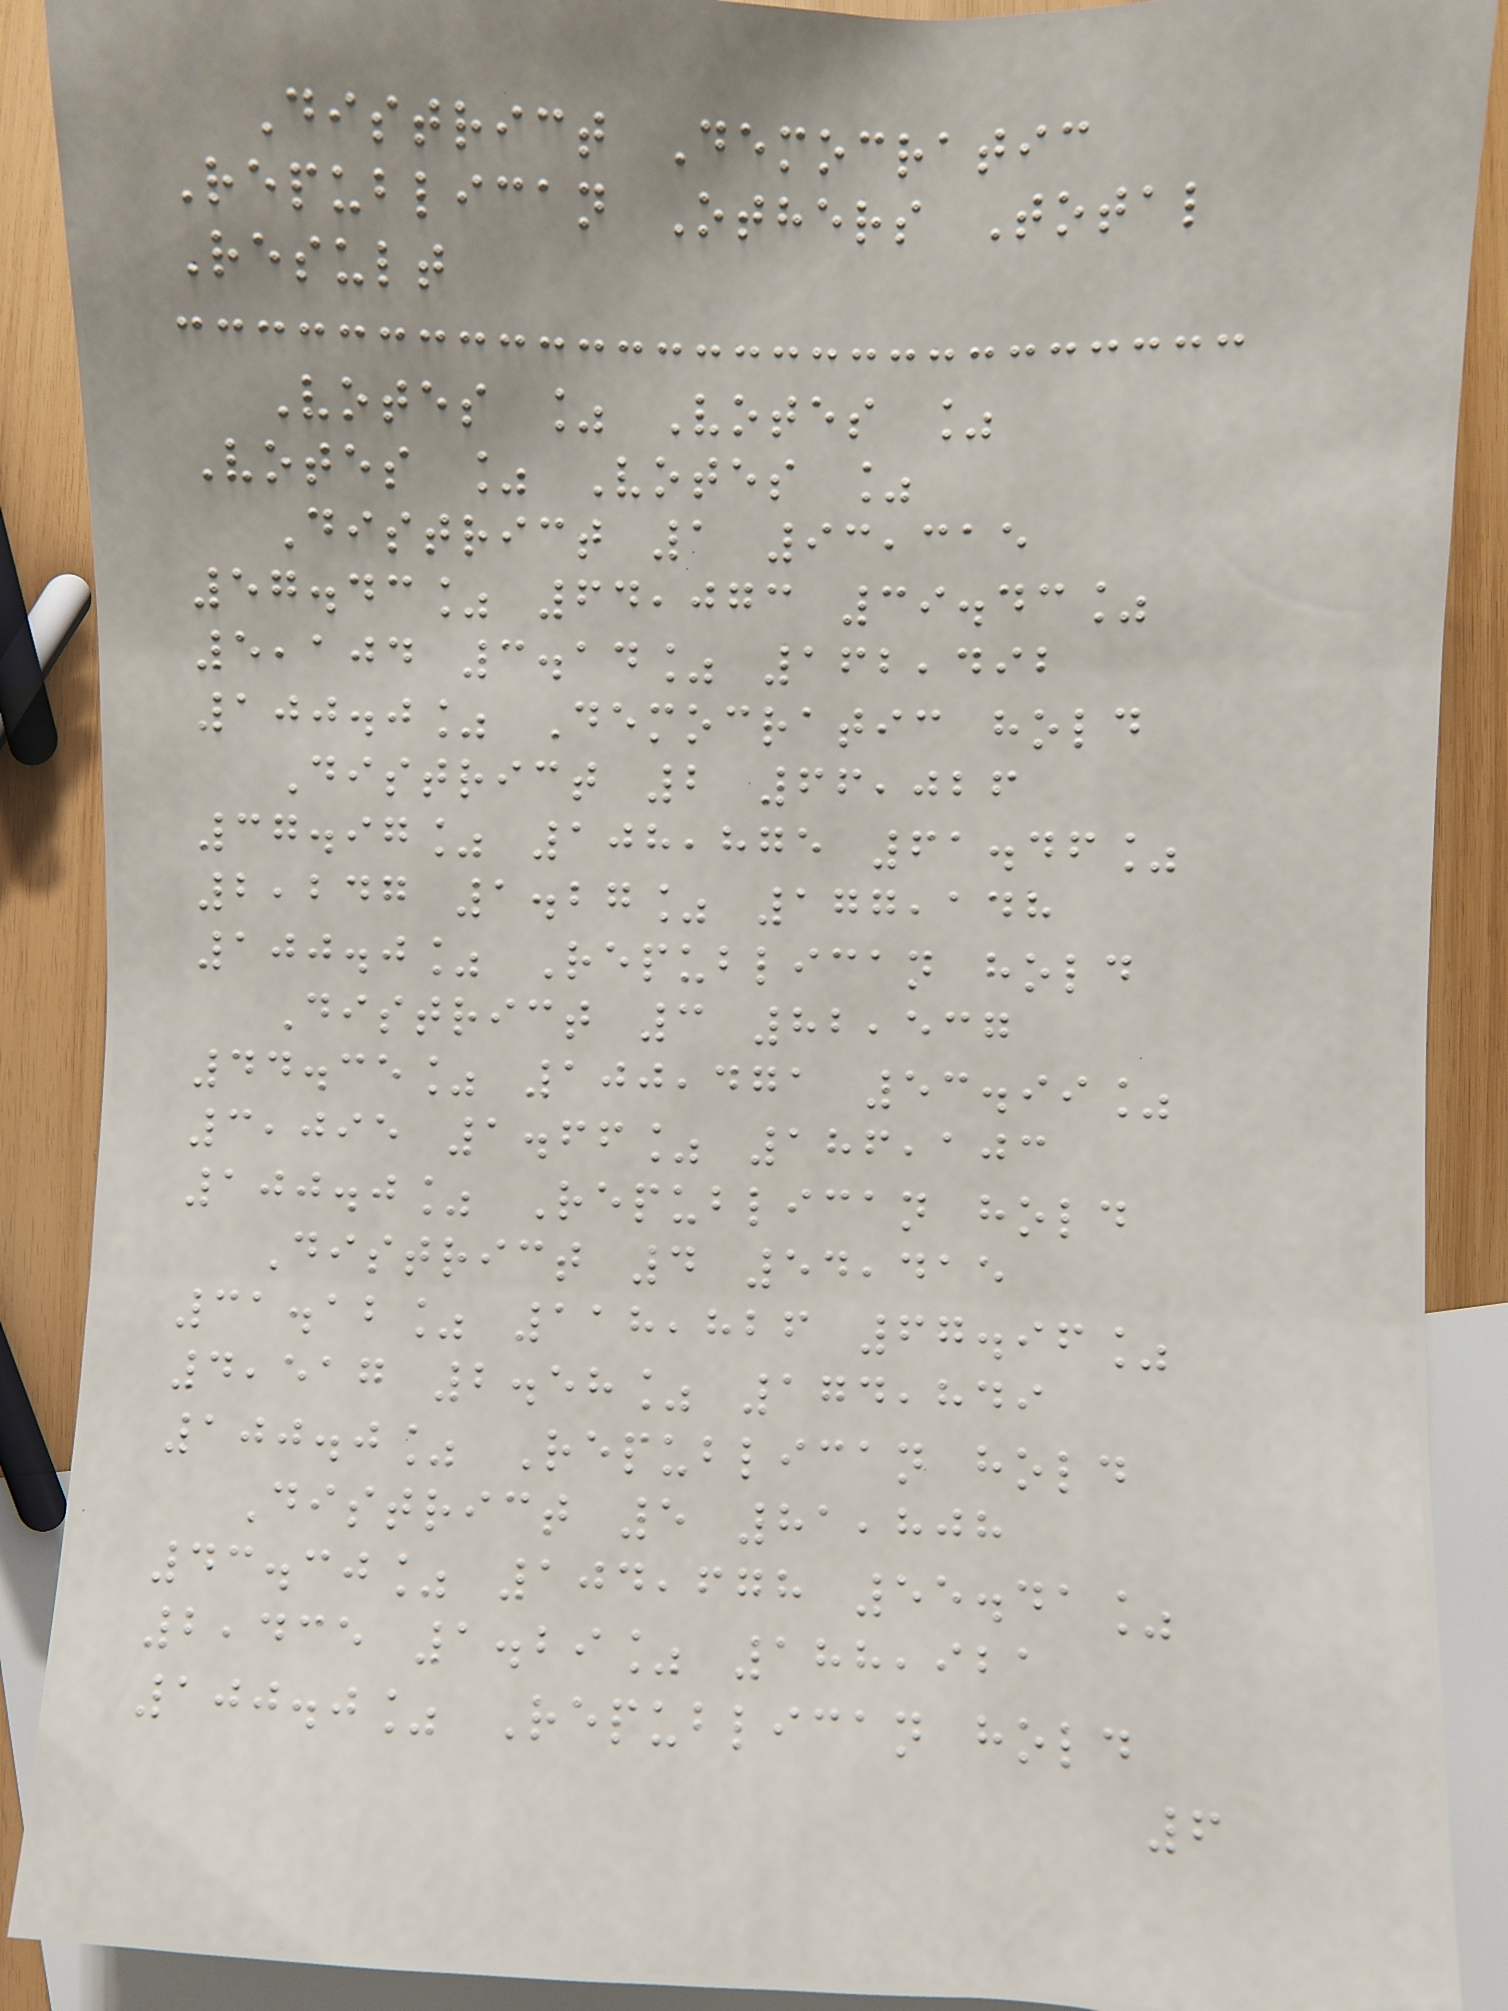District Democratic
Republican Others Total
Result
Votes % Votes %
Votes % Votes %
District 1 93,315
57.43% 64,073 39.43%
5,104 3.14% 162,492
100.0% Democratic hold
District 2 66,026
37.97% 108,875 61.46%
2,247 1.27% 177,148
100.0% Republican hold
District 3 82,537
44.35% 100,471 53.99%
3,095 1.66% 186,103
100.0% Republican hold
District 4 54,415
31.12% 118,826 67.96%
4,517 2.58% 174,849
100.0% Republican hold
District 5 81,808
43.30% 104,678 55.41%
2,435 1.29% 188,921
100.0% Republican hold
6
